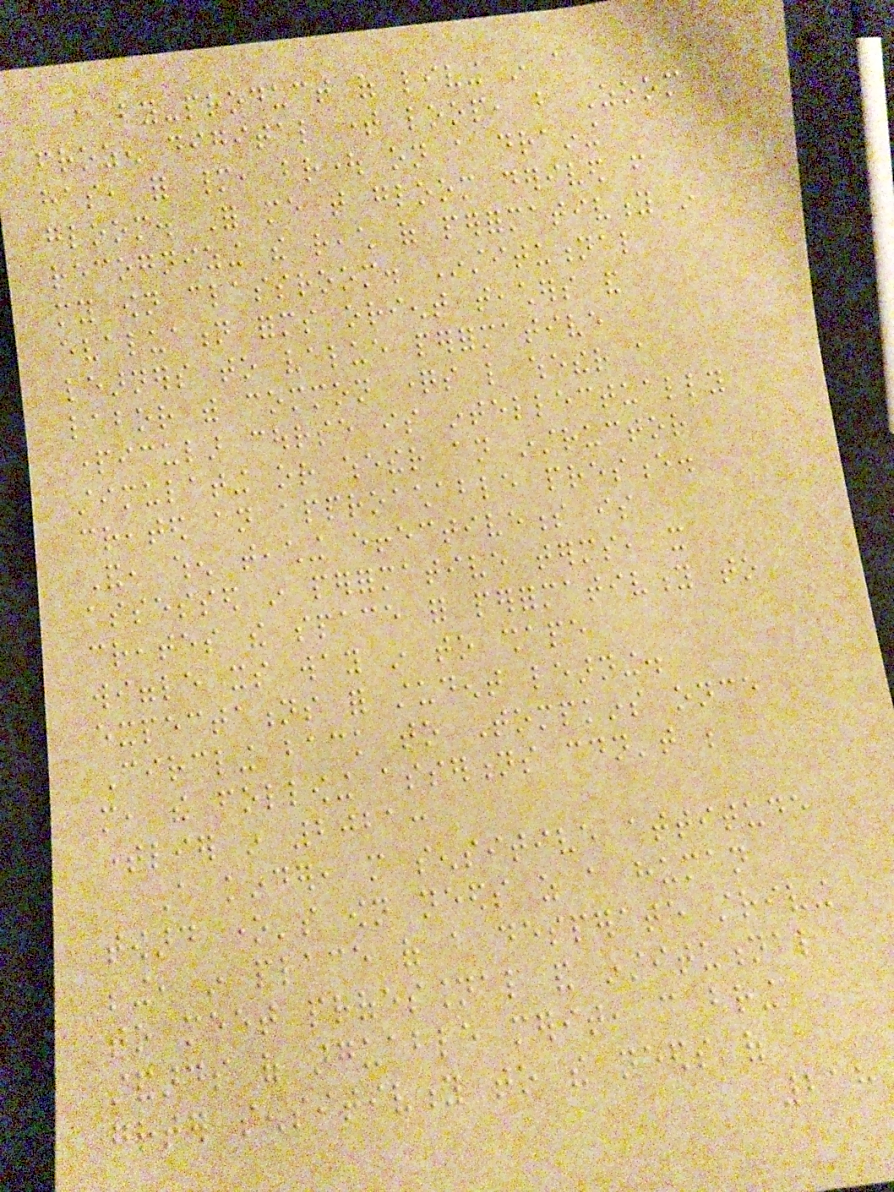a by-product of living in a
frozen digital time loop, but Zoom
has, for many, brought on a draining
gloom. For me that gloom derived from
recognizing the reach of performativity in
my own classroom. Institutional
evaluation forms orient teachers and
learners to value performative
labor with common questions like whether a
particular course is intellectually
stimulating or whether an instructor
created an approachable presence.
And, when teaching effectiveness is
assessed in performative terms, it
creates the space for performativity to
wiggle its way in to shape
expectations for student learning.
Circling back to Tompkins once
more, the following assertions couldn't be
timelier in 2021:
A kinder, more sensitive attitude
toward one's own needs as a human
being, in place of a desperate striving
to meet professional and institutional
standards of arguable merit, can bring
greater sensitivity to the needs of
218
